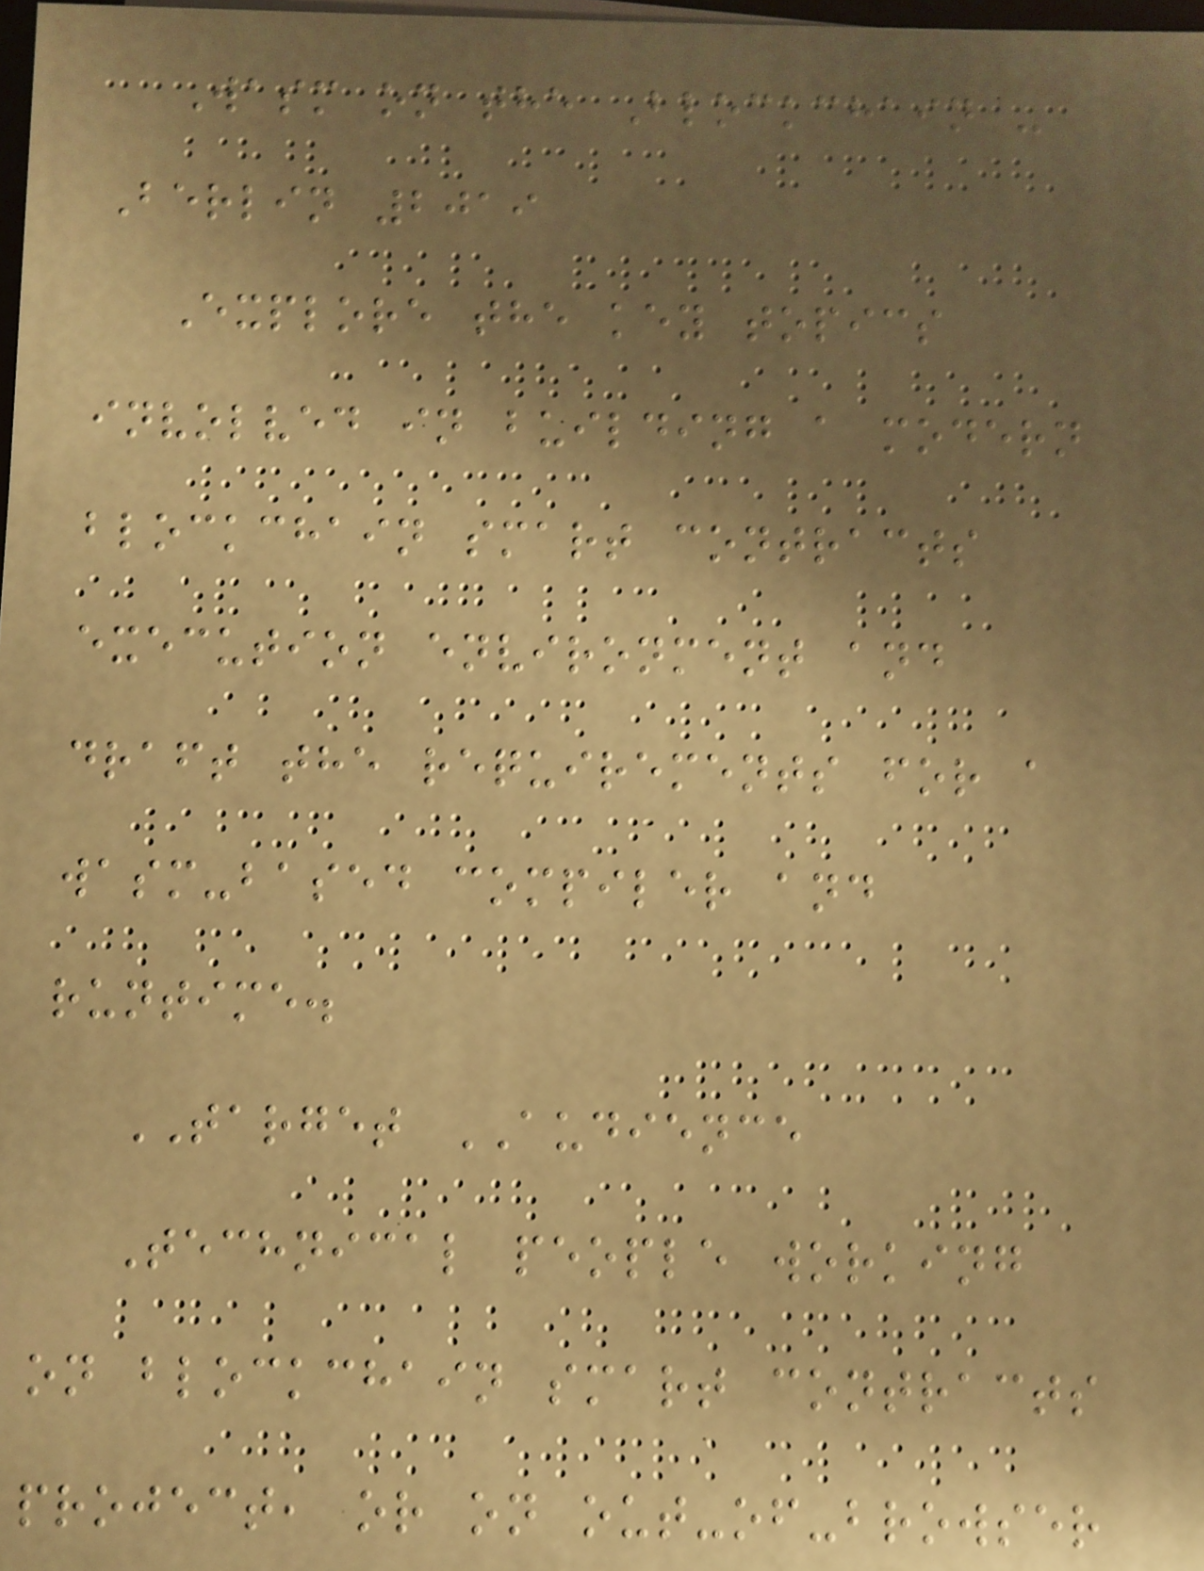Wasm on the Blockchain -
Berlin 2019
Explore the key topics
involved in building a modern
blockchain smart contracts
execution environment and
draft the requirements for a
wasm-based compiler and
runtime.
TARGET AUDIENCE
Technical people working
on blockchain smart contracts
project, or on out-of-browser
